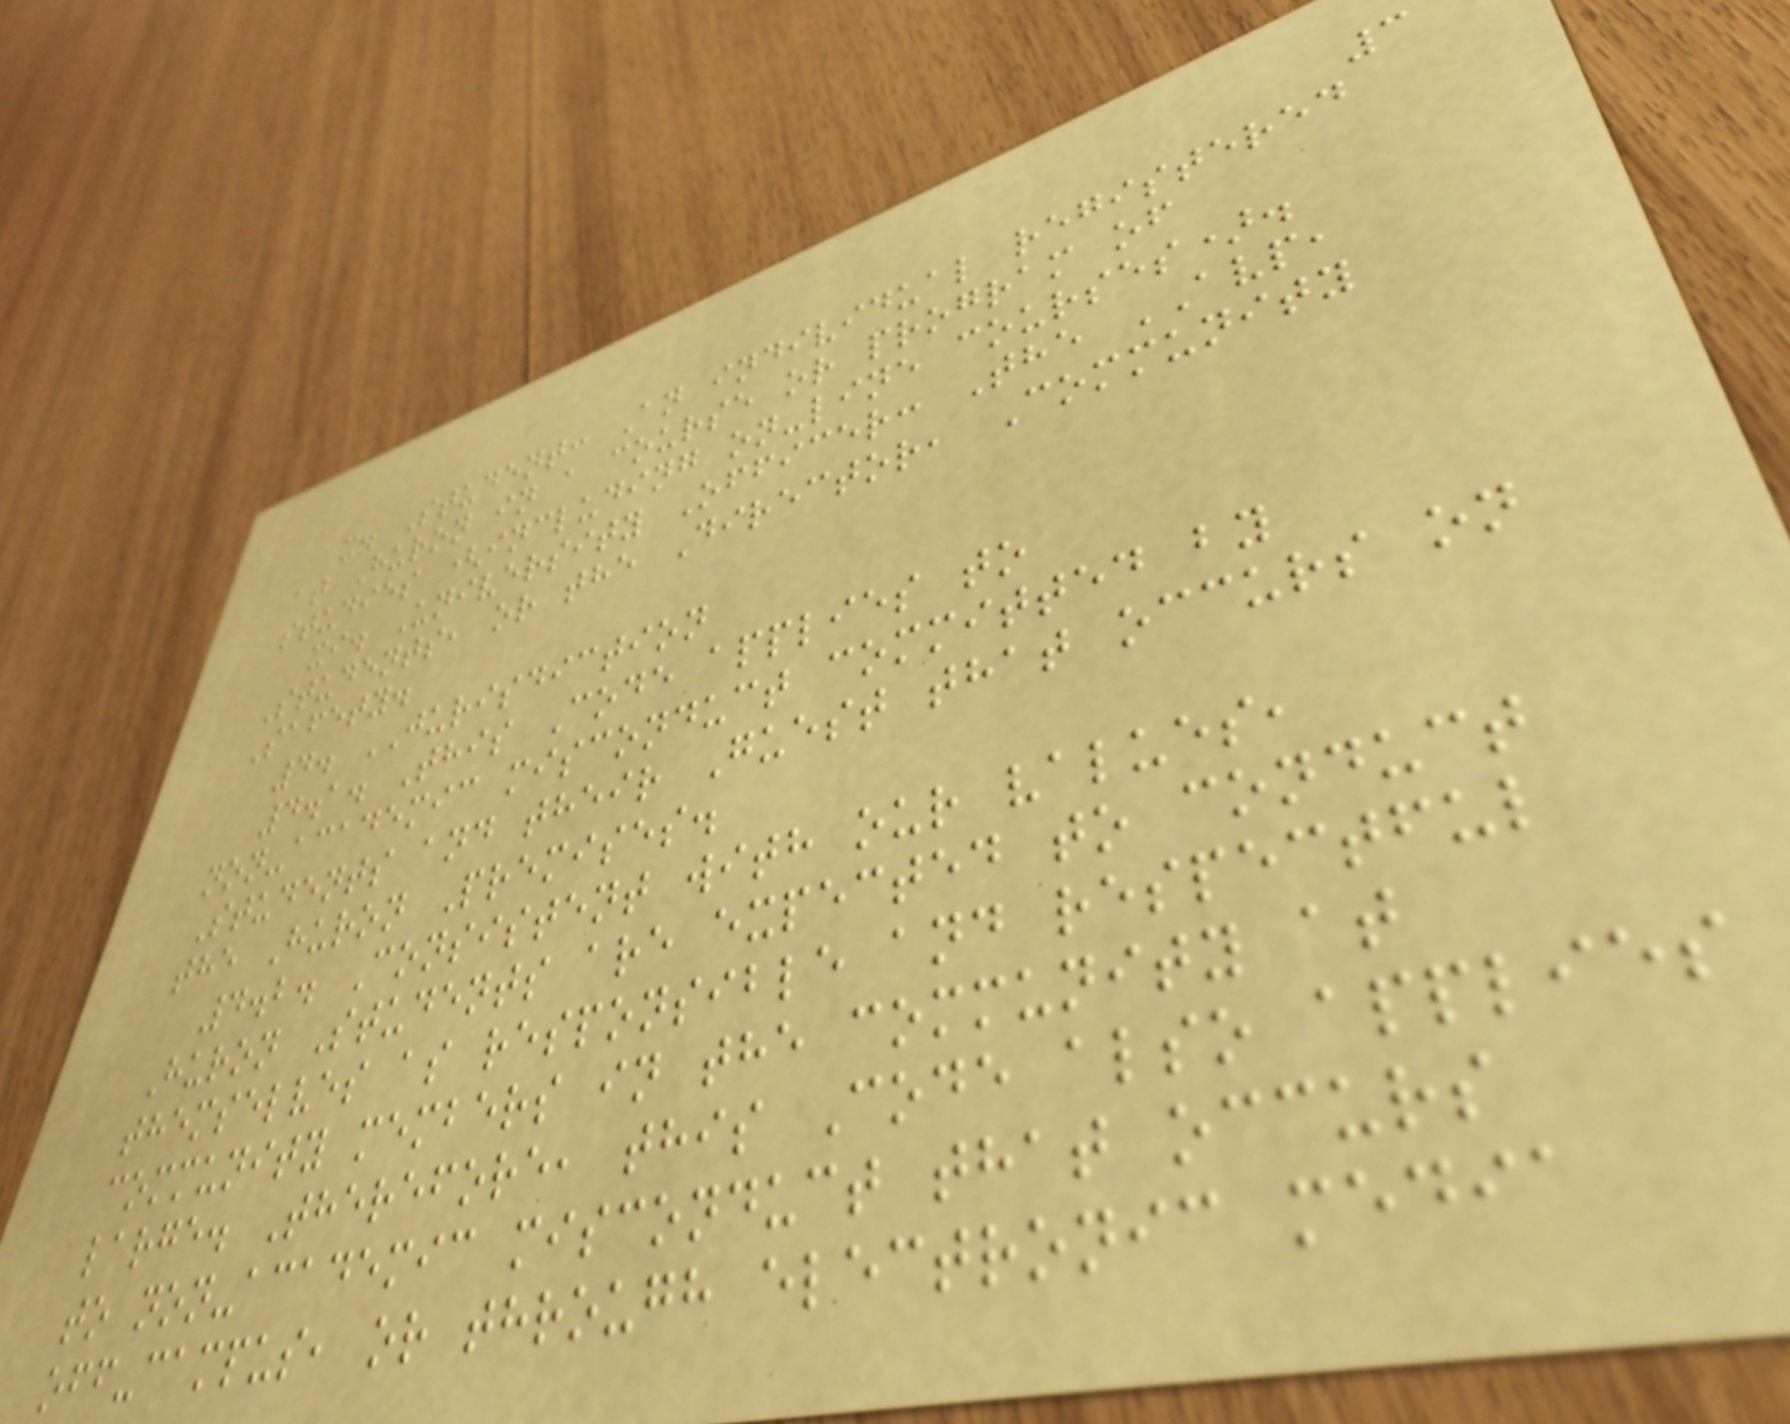3
x. Student: An individual registered
at Huron in a course or program of
studies (including on-line courses).
xi. University Officer: The AVP,
Students, or the Director, Community
Safety.
4. JURISDICTION
4.1. This Code applies to
non-academic misconduct committed by
Students and their Guest that occurs on
the Huron Premises.
4.2. Consistent with our values,
Huron Students are expected to conduct
themselves as responsible and respectful
community members in the community at
large. Therefore, this Code also applies
to non-academic misconduct that occurs
off-campus, or through electronic media
